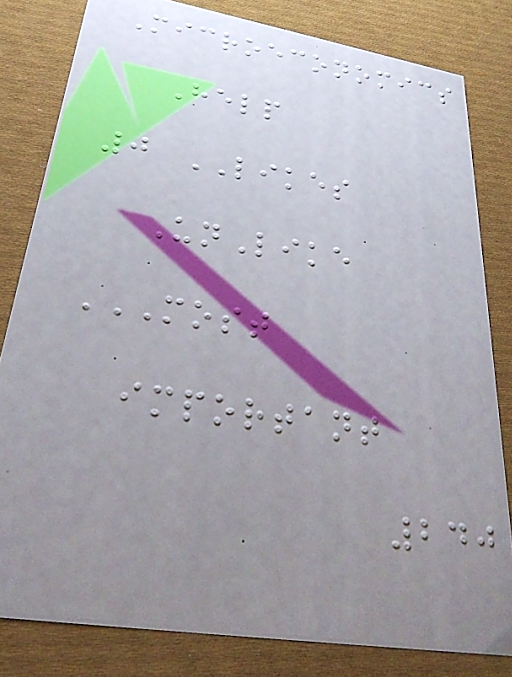Microeconomics
Help
0 LIKES
UnLike
MOST
IMPORTANT
240
